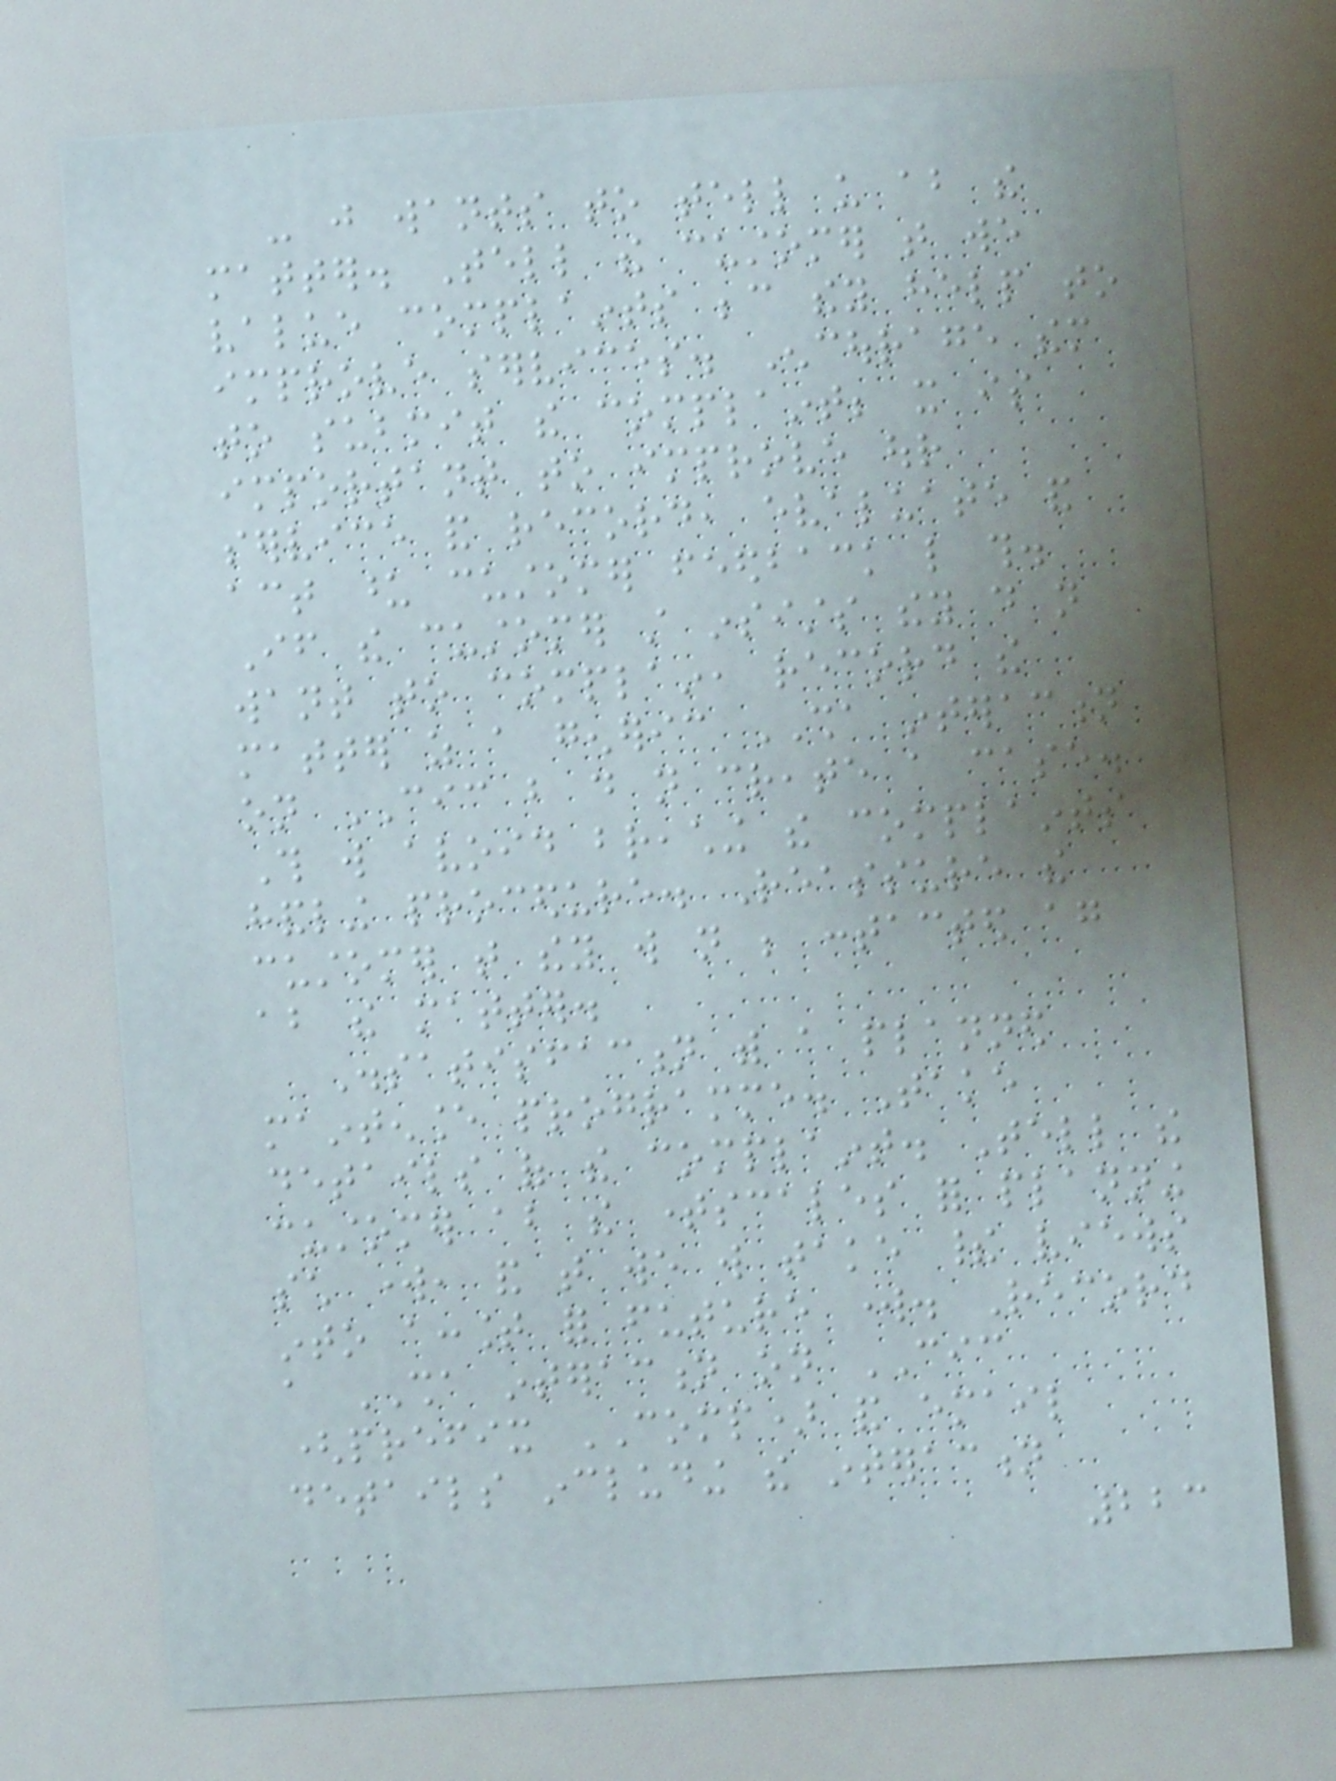- just wants to tell us about the
matter. Tell the customer that we
value complaints because they help to
improve services. Encourage them
to submit the complaint; it is
important to improve our
service and record, evaluate and
act upon customer feedback like this.
If the customer still insists they do not
want to complain, record the
matter as a generic SHA interaction
on CIC but do not create a case.
This will avoid breaching the complaints
handling procedure. Reassure the
customer that they will not be contacted again
about the matter.
Dissatisfaction with a planned
maintenance programme. Take
details of the complaint. Tell the
customer about the timescales for planning
such work, and that we will take their views
into account for future work. Record
a SHA interaction on CIC
(prefix COMP) and email
details including the interaction
223
